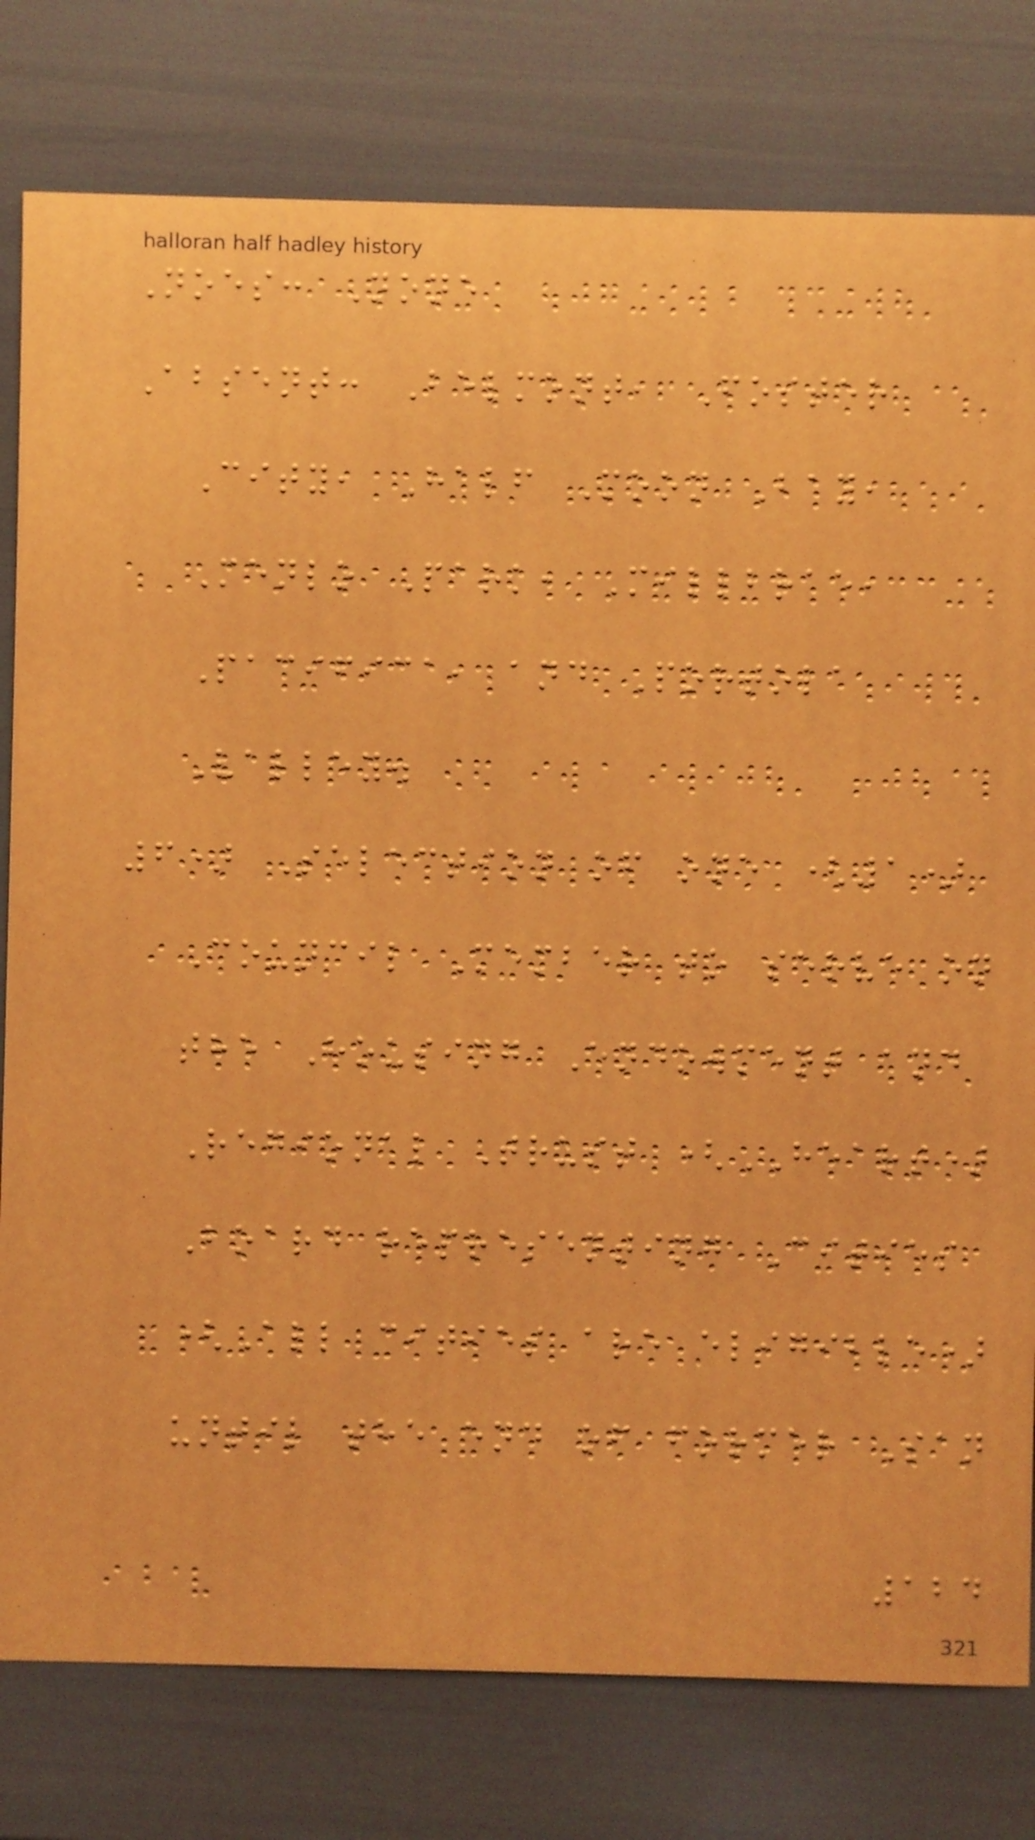Noes: None
Absent: Belmont, Foster
City, Half Moon Bay,
Menlo Park, Millbrae,
Pacifica, and Portola
Valley.
6) Selection of one (1)
Council Member to serve on
the Housing Endowment and
Regional Trust (HEART)
Board representing Cities
(All cities are eligible)
until the end of former San
124
